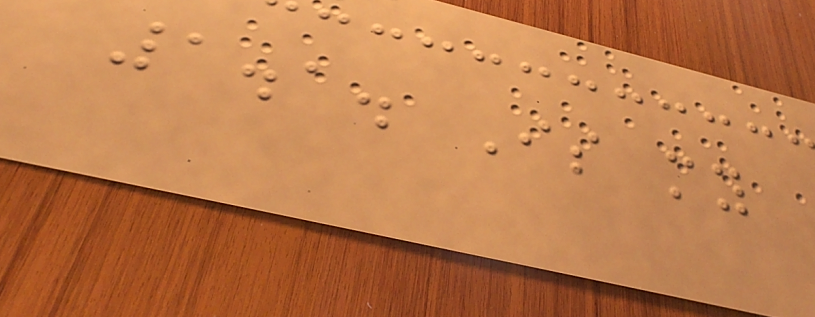1.1. Is my
